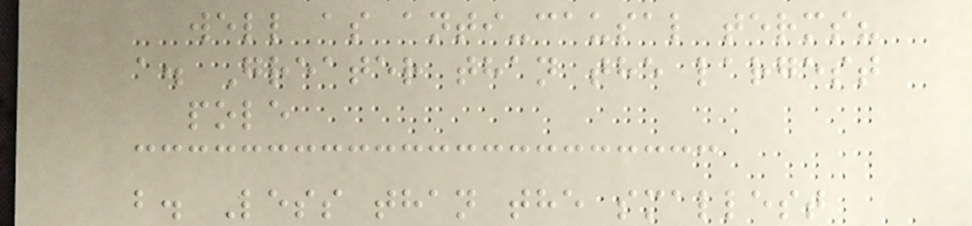well as anti-causal terms?
a. Greater than the largest
pole
b. Less than the smallest
